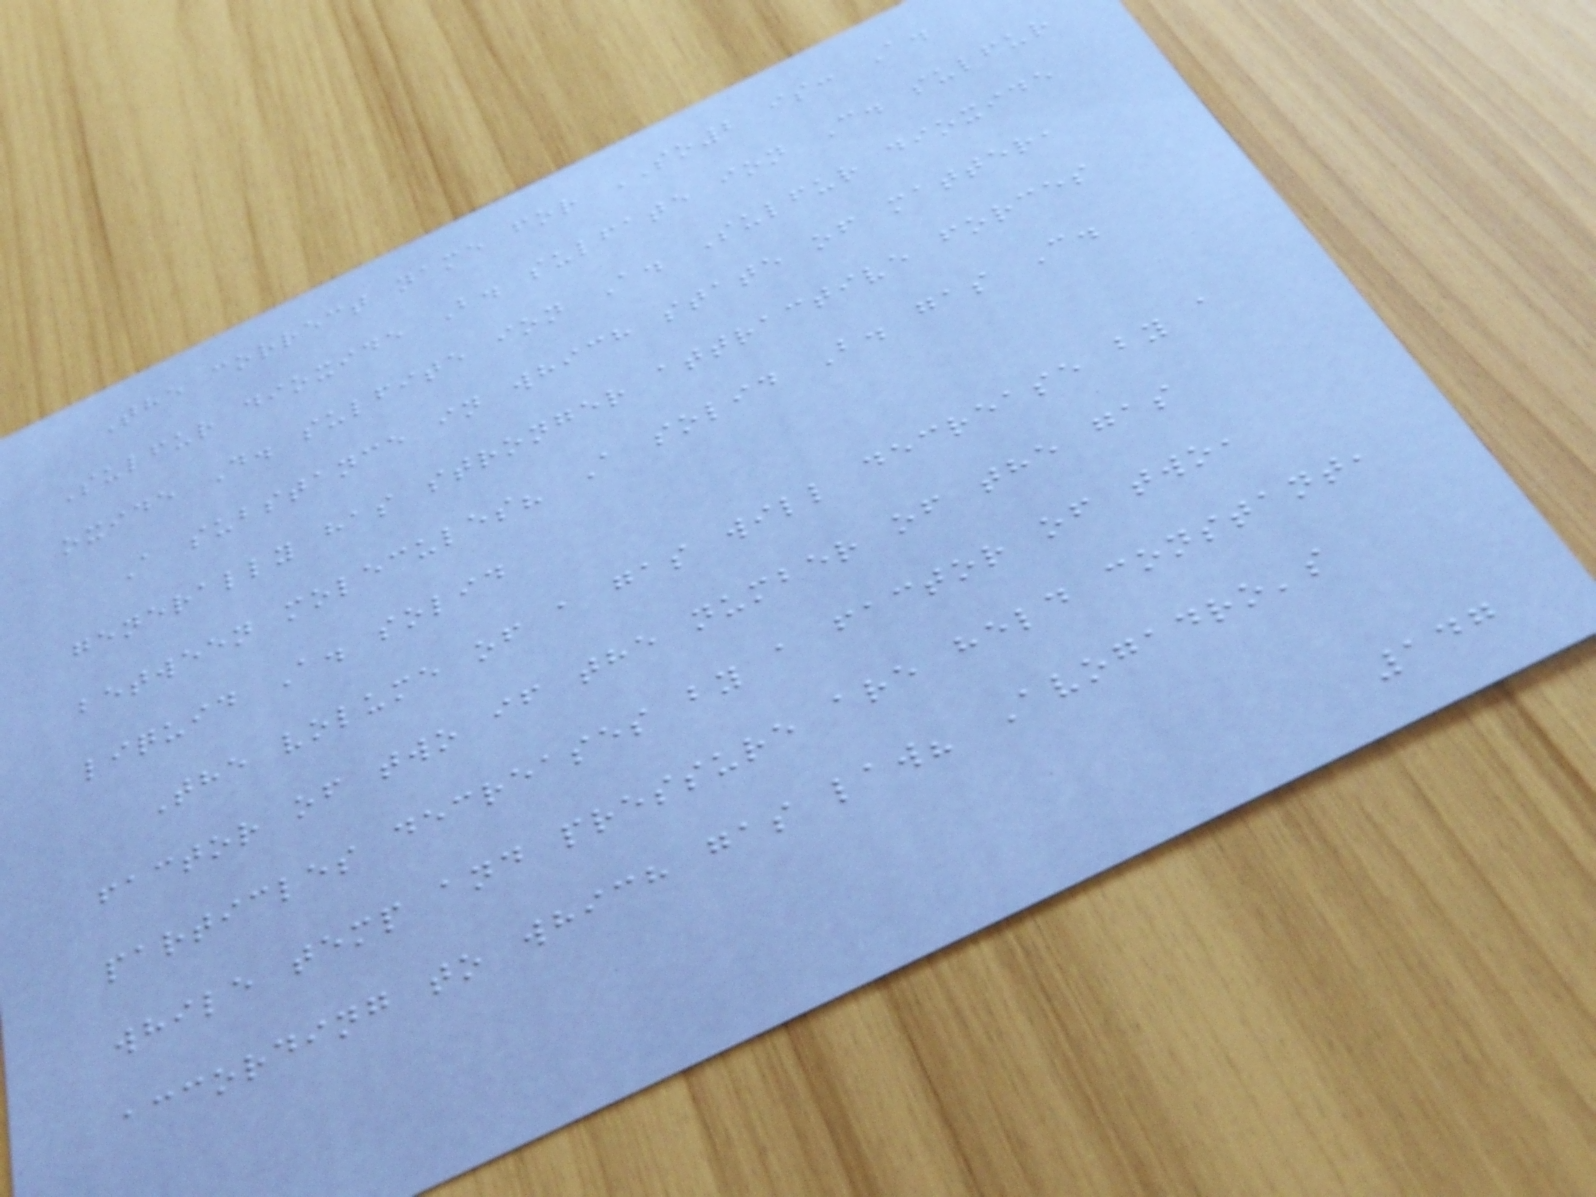The correct name for SO2 is: A.
Sulfur dioxide B. sulfate ion C. sulfur
oxide D. sulfite ion A. Sulfur dioxide
A substance in which state of matter,
generally has stronger attractive forces
between molecules? A solid B. gas C.
liquid A. solid
The volume of a gas will decrease by a
factor of two if the number of the gas
particles decreases by a factor of two,
while temp and pressure are held constant,
according to which gas law? Avogadro's
147
